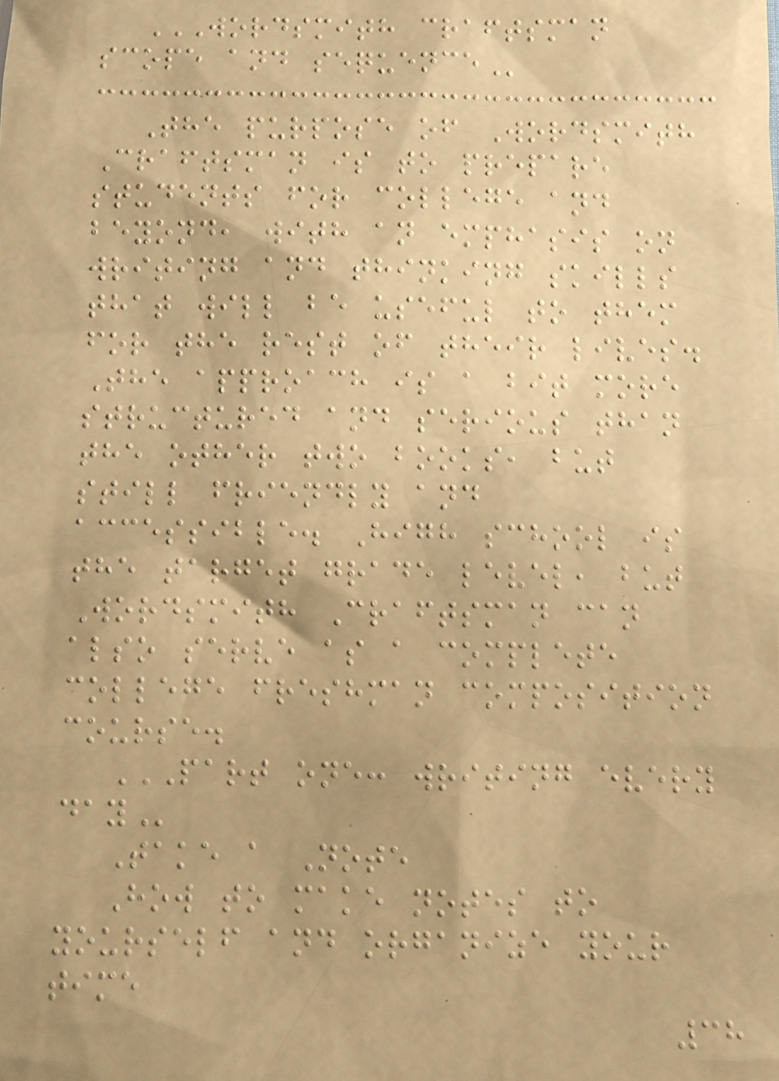WORDSMITH CRAFTSMAN
SCOPE AND SEQUENCE
The purpose of Wordsmith
Craftsman is to prepare
students for college and
beyond, with an emphasis on
writing and thinking skills
that will be useful to them
for the rest of their lives.
The approach is a bit more
structured and serious than
the other two books, but
still friendly and
accessible. High school is
the target grade level, but
Wordsmith Craftsman can
also serve as a complete
college freshman composition
course.
PART ONE: WRITING EVERY
DAY
Take a Note
How to make notes to
yourself and organize your
time
38
